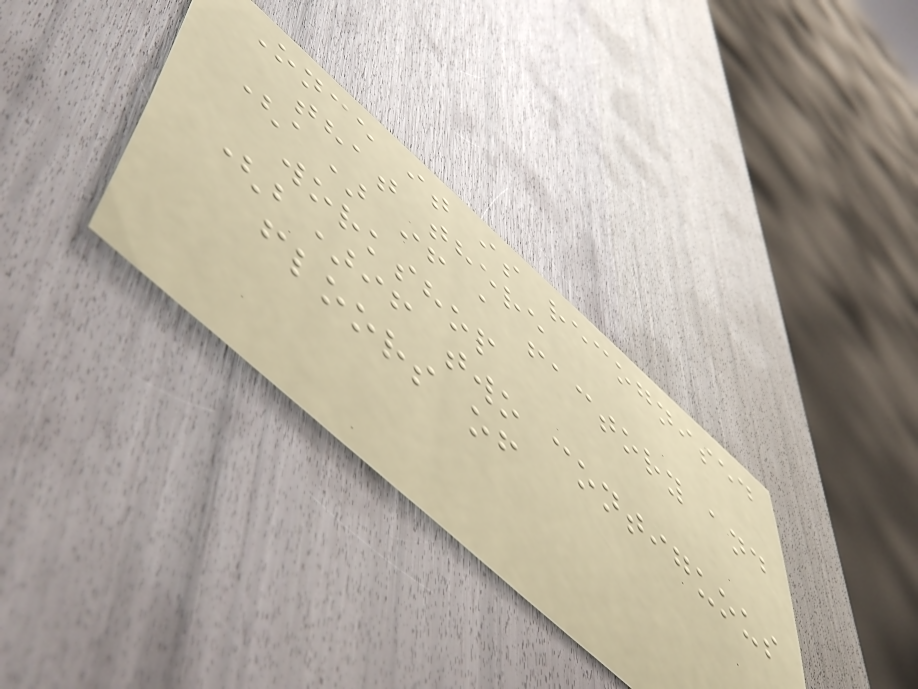Once it is recognised
that there
(a) if a factory and
workshop
(b)if two contiguous
floors of
